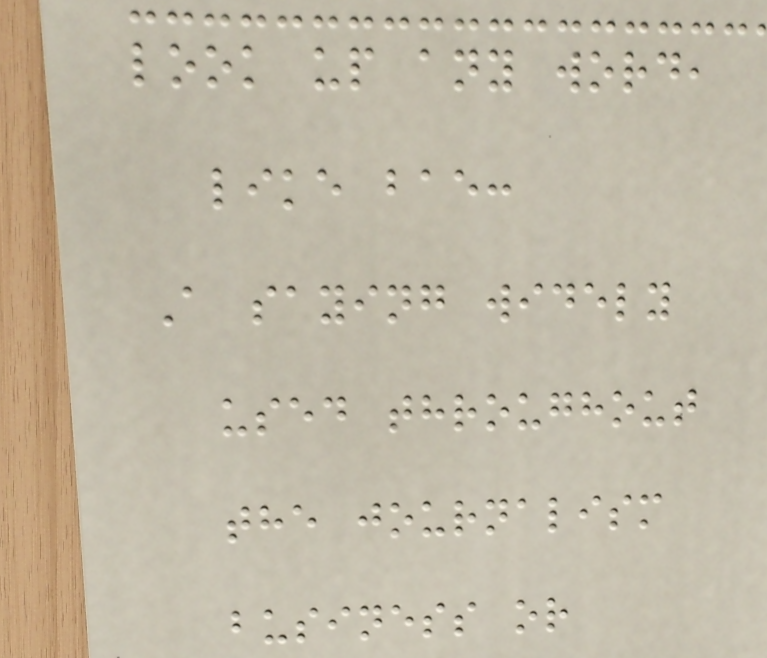look up any word,
like bae:
A saying widely
used throughout
the journalism
business or
